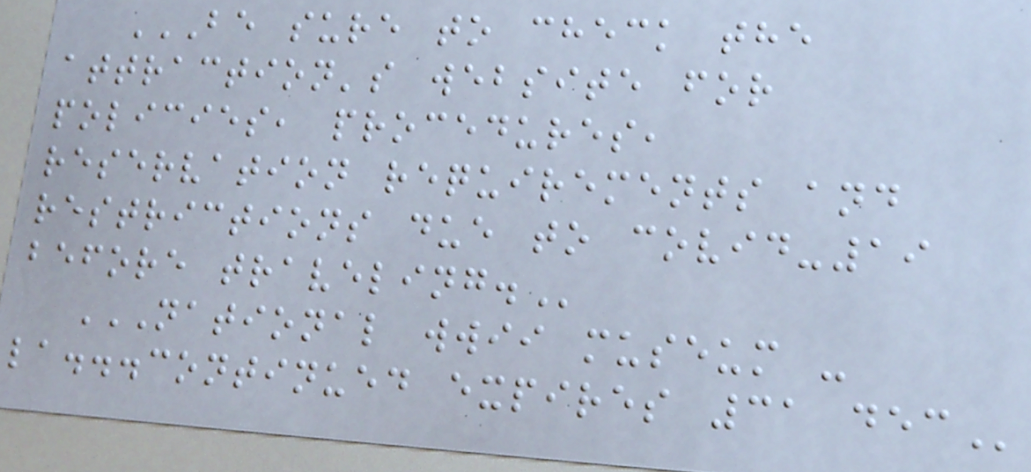BE SURE TO CHECK THE
ATTRACTION'S WEBSITE FOR
POLICIES, PROCEDURES,
RESERVATION REQUIREMENTS AND
RESTRICTIONS DUE TO COVID-19
BEFORE TRAVELING.
NATIONAL WWII MUSEUM -
LA...CONTINUED EXPIRES 31 DEC
